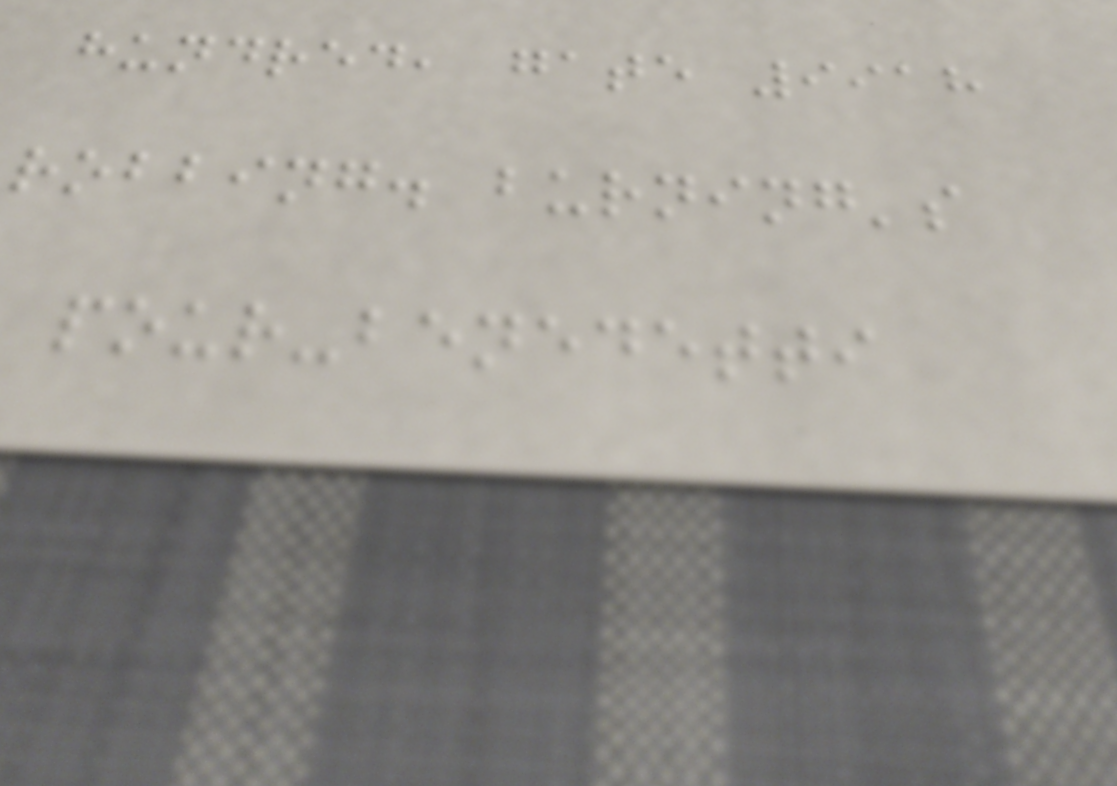hundred, gate 9918
robbing. burning's
pour-benedetti
